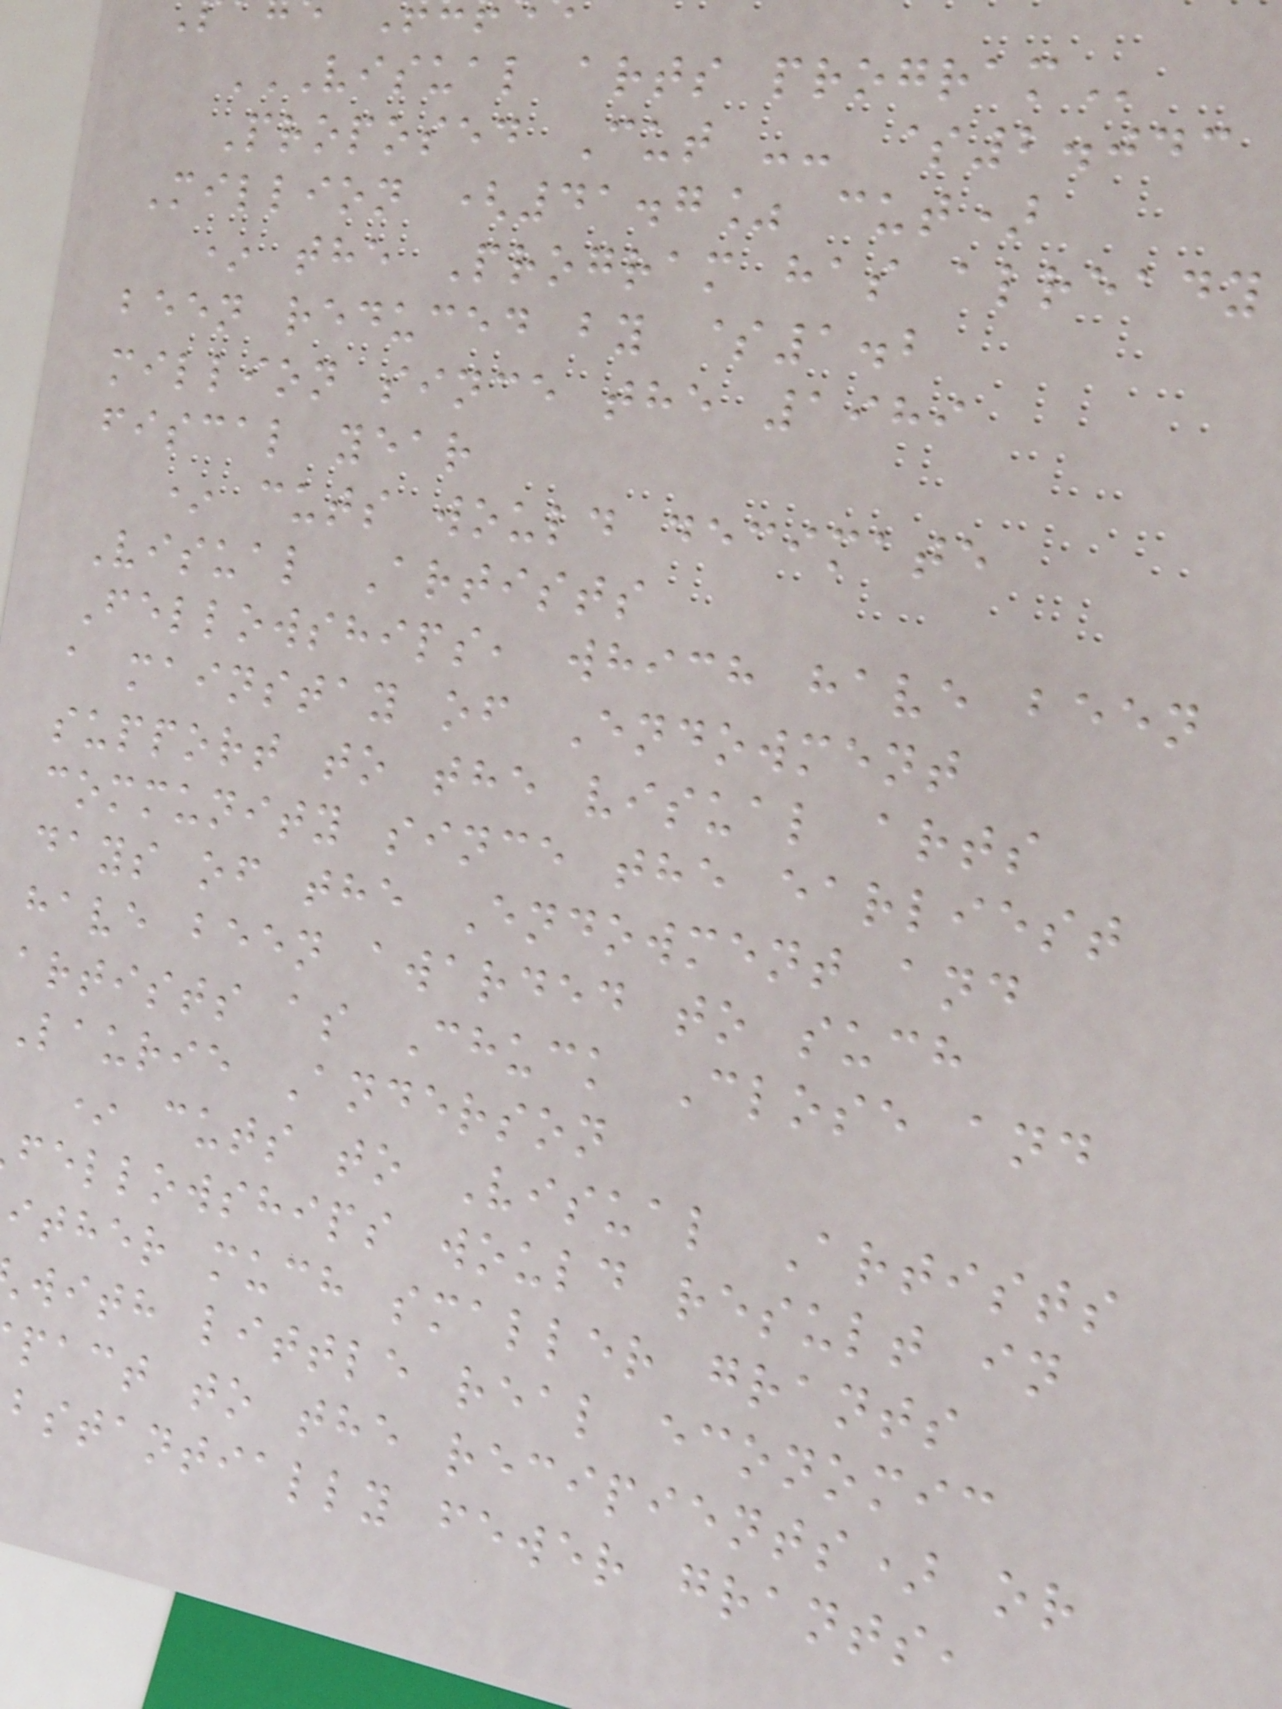VISUAL ARTS PROGRAM
Proposed Cut -- $2.043
Million (41.7% cut)
* the Program has already
been reduced by $1.2
million since the 1989
fiscal year
* cuts would decimate
Visual Artists
Fellowships, which have been
a mainstay of Endowment
support to the visual arts
community since the earliest
days of the Endowment and
have been awarded to such
artists as Chuck Close and
Laurie Anderson
* cuts to Visual Artists
fellowships would result in
ither much smaller grants
with little real economic
pact to the recipients) or
bstantially fewer grants,
